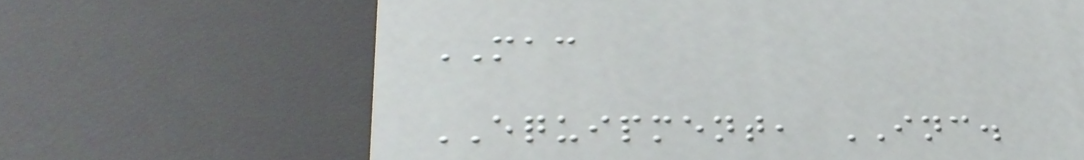MAC
EQUIPMENT, INC.
